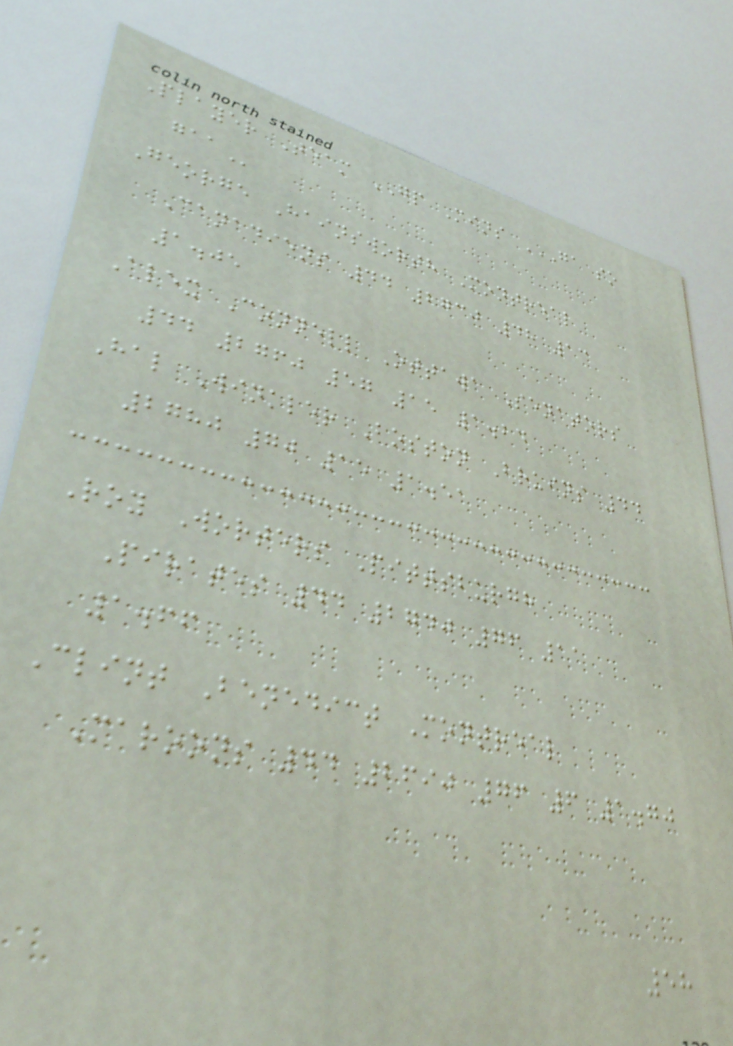Player Team GP Mins GA SO
GAA
George Hainsworth Montreal
Canadiens 44 2730 48 13
1.05
Alex Connell Ottawa Senators
44 2760 57 15 1.24
Hal Winkler Boston Bruins 44
2780 70 15 1.51
Roy Worters Pittsburgh
Pirates 44 2740 76 11
1.66
Clint Benedict Montreal
Maroons 44 2690 76 6 1.70
58
